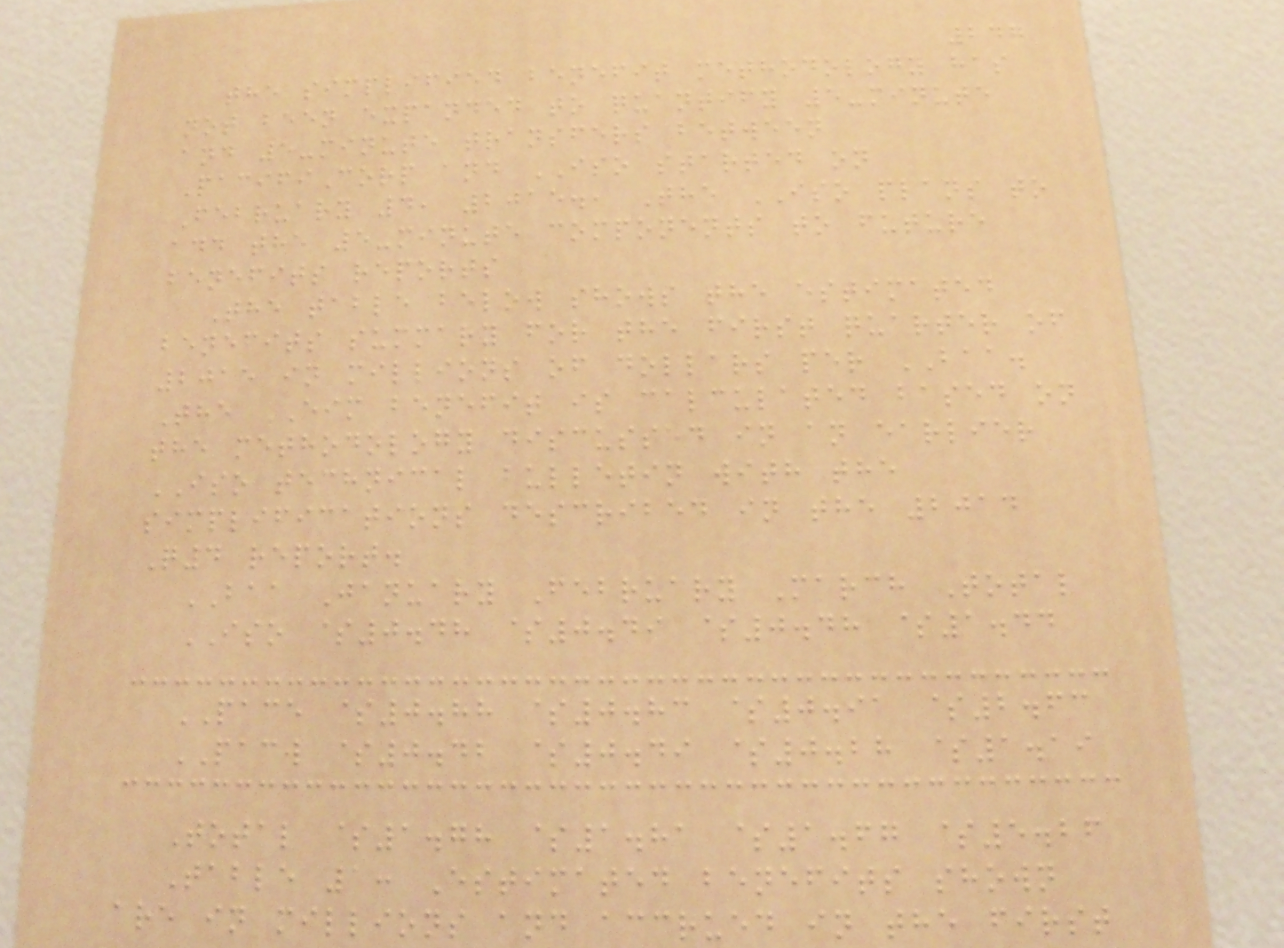247
the simplified benefit methodology has
not been expanded to quantify 5-minute
and 5-minute transfers between
PacifiCorp and ISO started on
February 4, 2015., The ISO plans to
add the 5-minute components to future
benefits reports
The table below shows the estimated
benefits summary for the first quarter of
2015 in millions of dollars per BAA.
The EIM benefit is calculated based on
the methodology discussed in an earlier
ISO technical bulletin with the
simplifications described in the 2014
Q4 report.
BAA January February March Total
ISO $0.48 $0.49 $0.48 $1.44
PACE $0.88 $0.83 $0.91 $2.63
PACW $0.42 $0.49 $0.28 $1.19
Total $1.78 $1.81 $1.67 $5.26
Table 1: Estimated benefits shown
are in millions and accrued in the first
